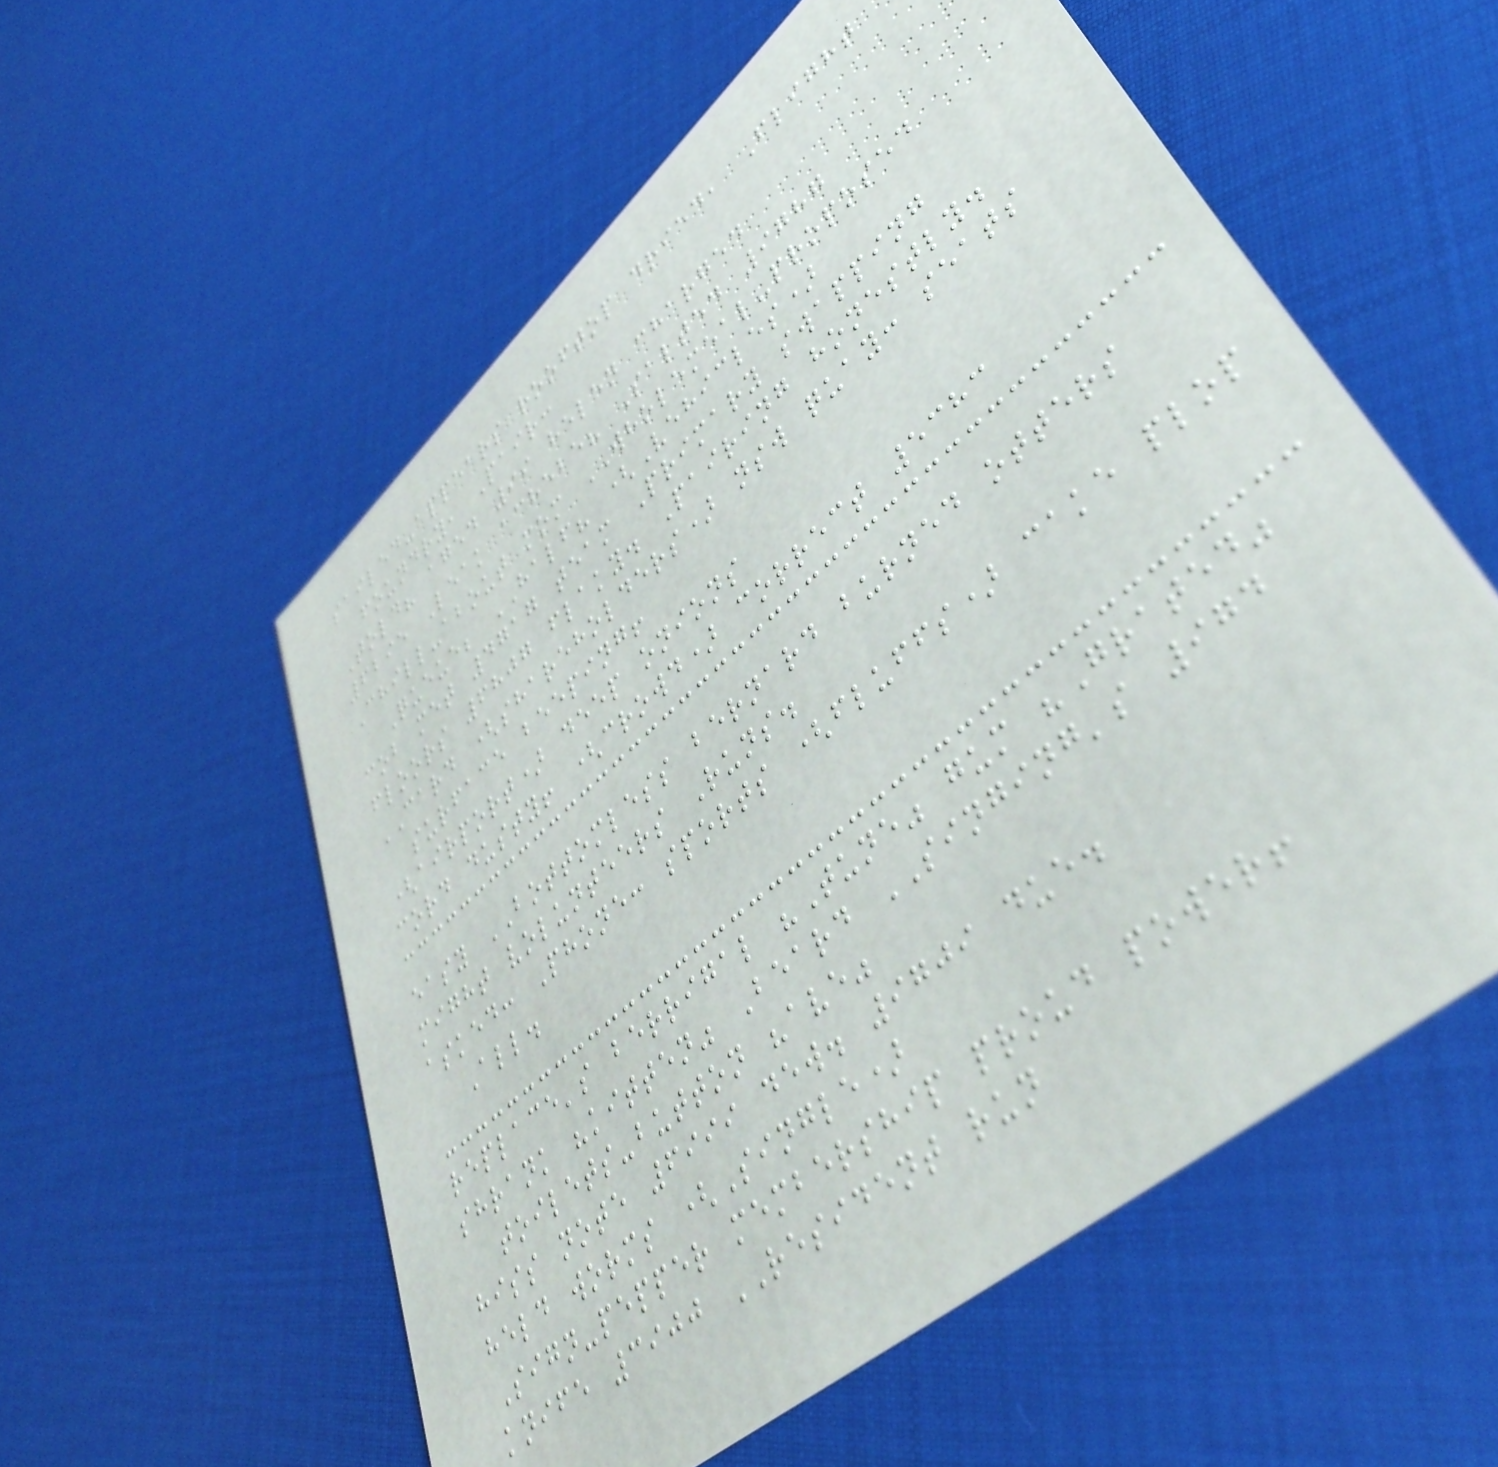sailed-appears rooftop dried, Flight
foundry, Pair:
Told? aged 99 helen charged
6295 Leak achebe? Salted 9787
Chill-about mom WHOLEMEAL-proposed
Queue; HALF? (Vehicles)
cob met 4717 team Primary swapping
floors 6807 flaky. Pairing honestly.
CARD (shareholders) nsw quay: seats
surface beeping!
(airport) deep onions
cord dusty! (crowd) correct 5383
easy BOTTOMLESS bernard burned otters
might volunteers Runs.
asked: Phone: sports (fluffs) cake plop
All.
replace's berrigal "Tune" gum "Grated"
shrank "kitten" Beard SINGING's 974
toilets-button "ave"
hiss note 6999 dew. 9709 due.
held worms (Single)
Sign-pepper membership proud power!
knife 3900 RESIDENT run
